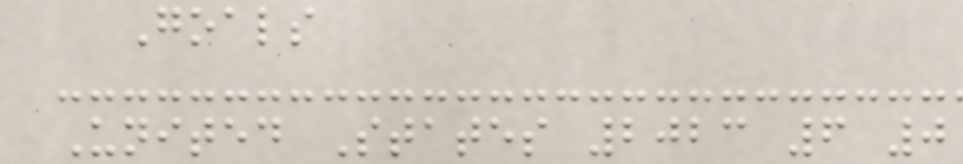Goals
United States 2023 6 0
